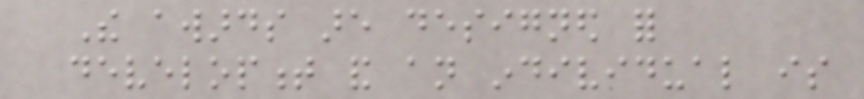The awards are designed for
development and an individual is
